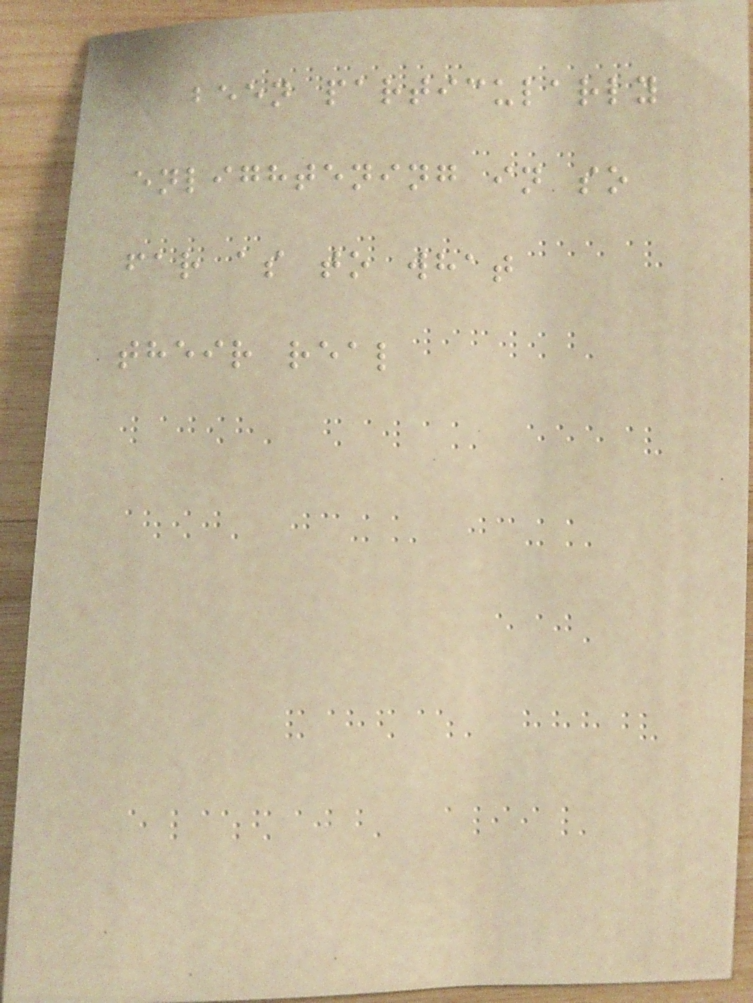been particularly
enlightening in so
far as to what
their real
